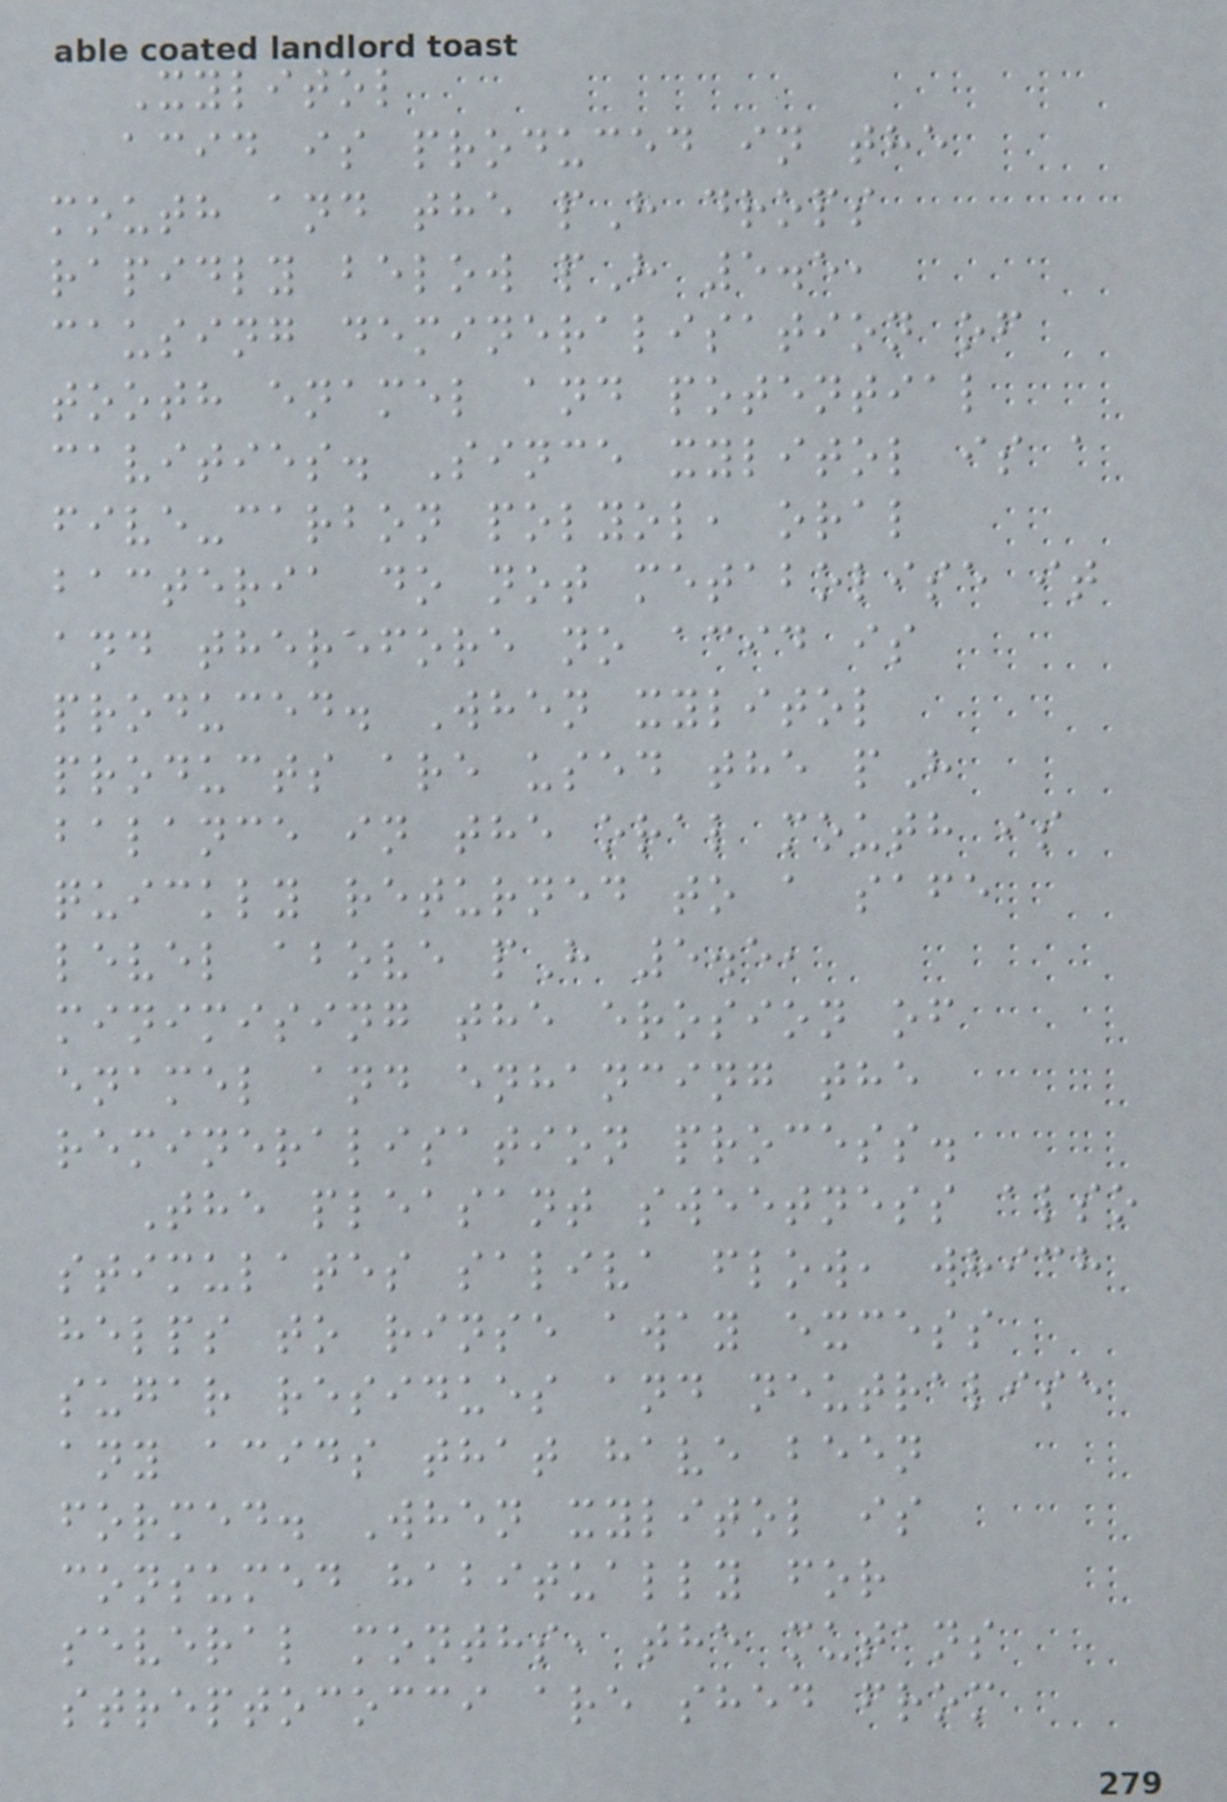Xylitol
acid is produced in the
mouth and the pH drops
rapidly below pH 5.5,
causing demineralisation of
tooth enamel and potential
cavities. Since xylitol is a
five-carbon polyol, oral
bacteria do not metabolise it
and therefore no acid is
produced. When xylitol
products are used the pH
balance in the oral mouth is
quickly returned to a safe
level above pH 5.5,
minimising the erosion of
enamel and enhancing the
remineralisation process.
The pleasant sweetness also
stimulates saliva flow, which
helps to rinse away excess
sugar residues and neutralise
any acids that have been
formed. When xylitol is
consumed habitually for
several months, the mutans
streptococci are shed from
